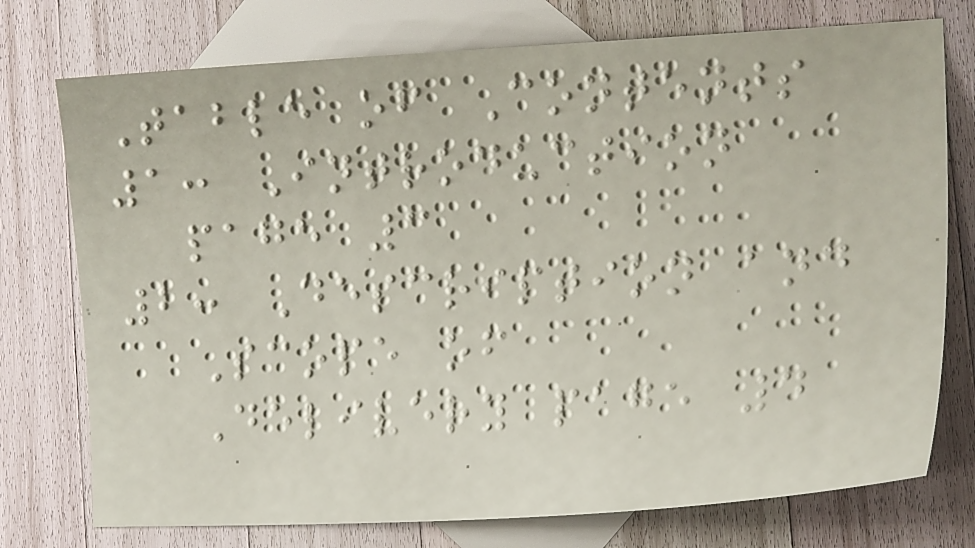Table of Contents
1: Introduction
page 3
2: Description and
Scope of
Delivery page 4
